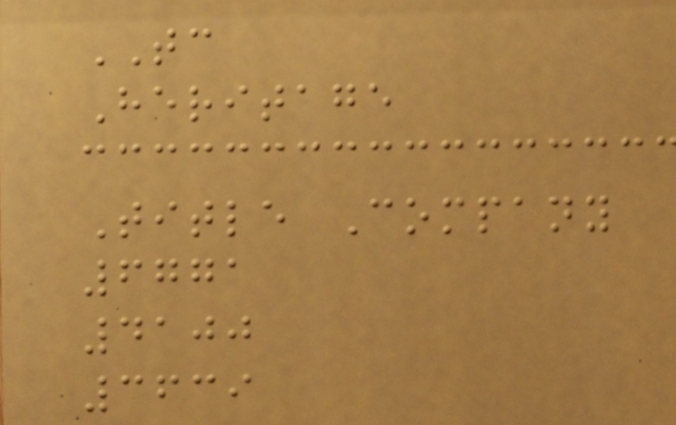TC
Heritage
Title Company
6771
4100
3639
